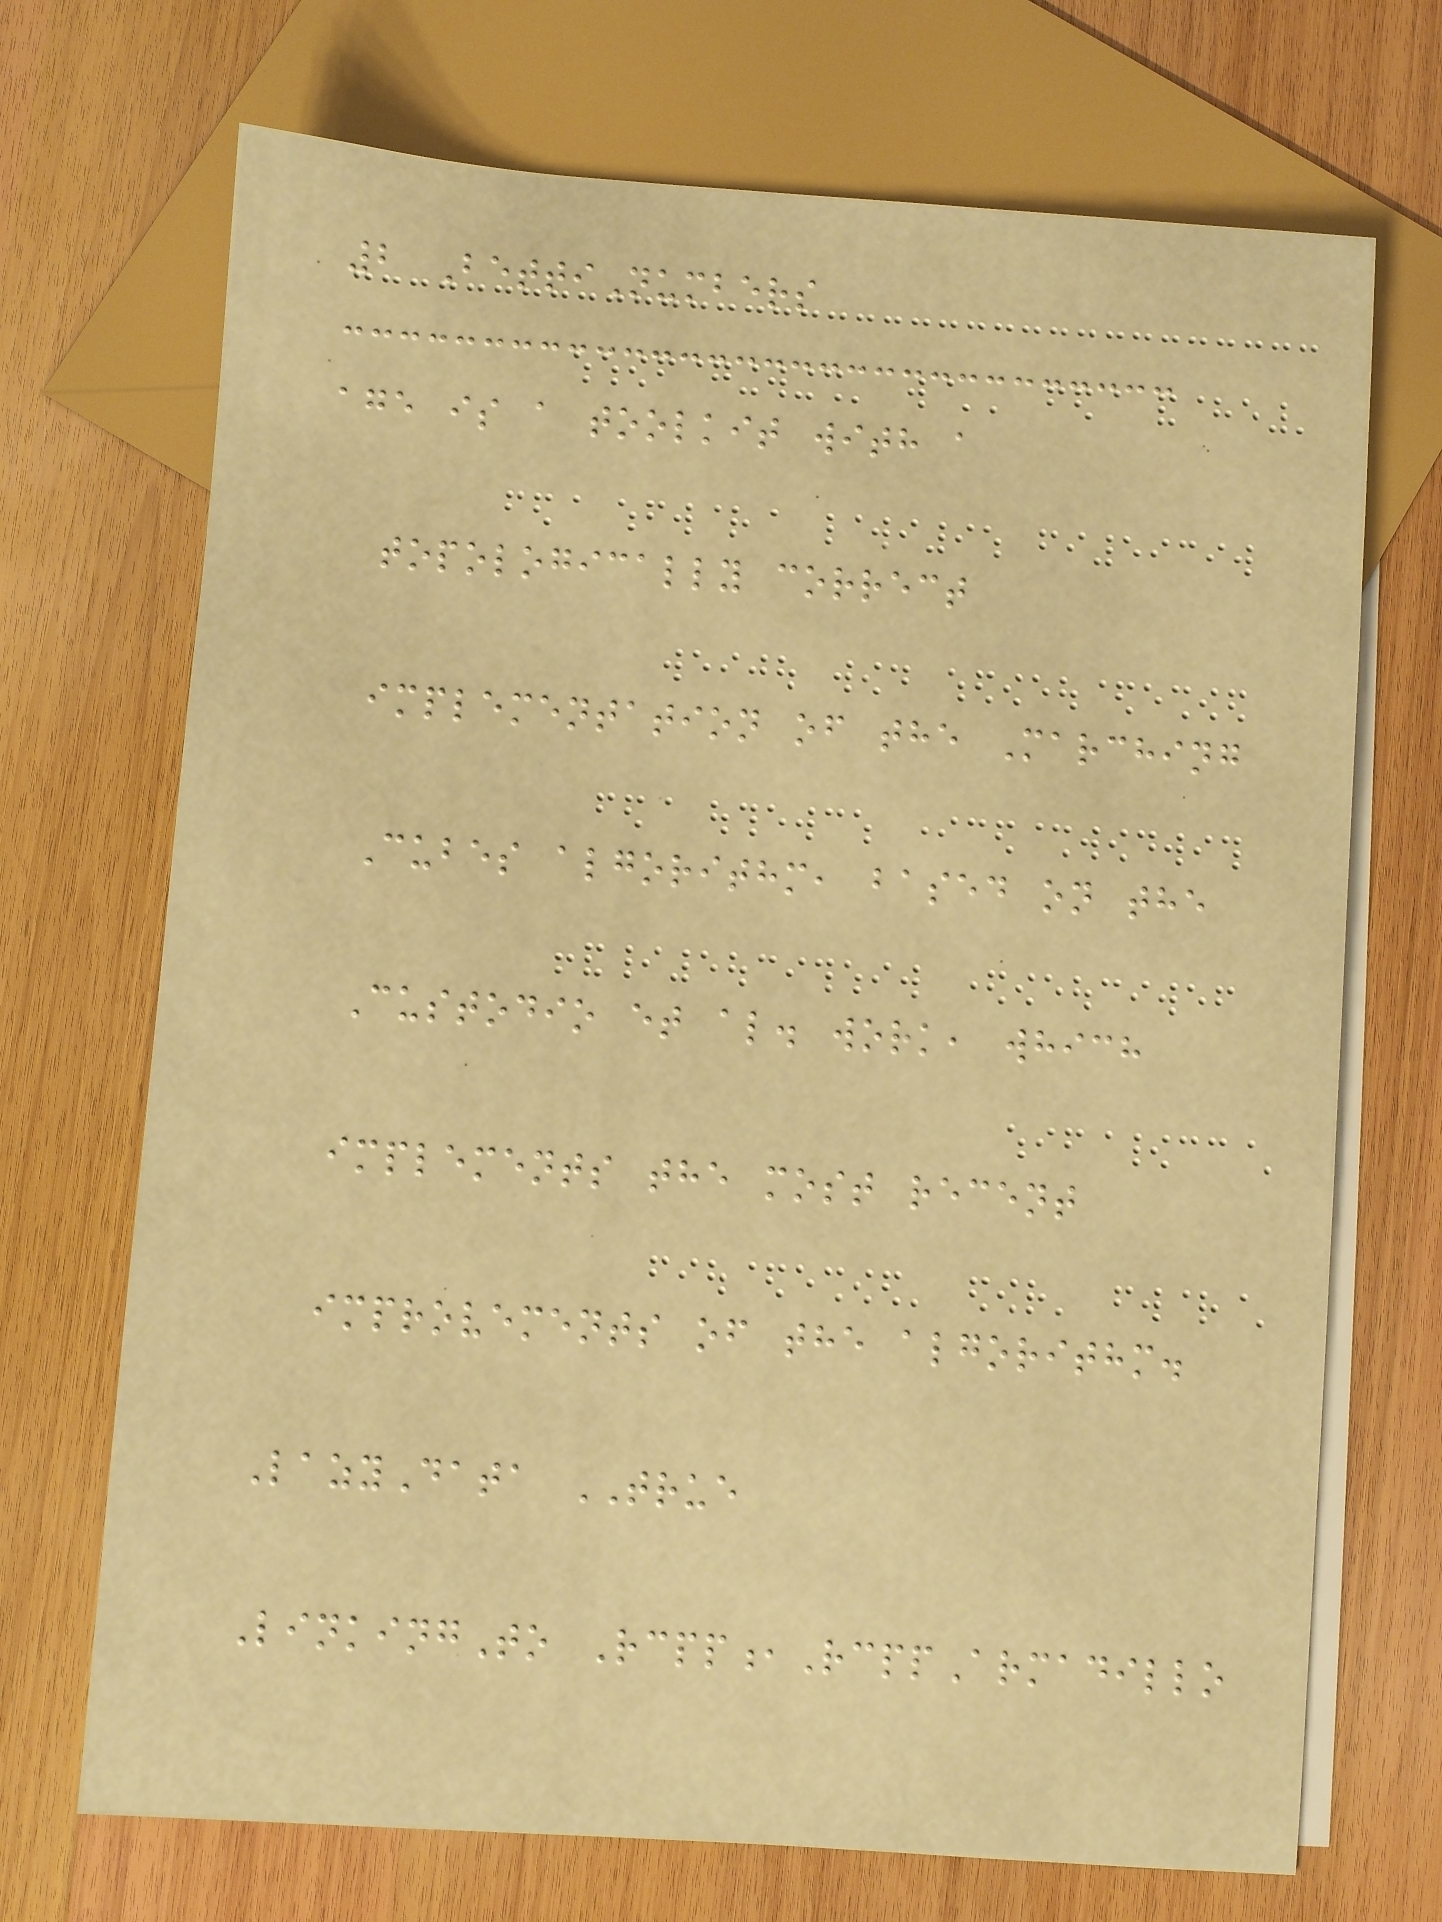2 BettiNumbers
age is a toolkit with a
topologically correct
implementation of the Marching
Cubes algorithm, based on the
Custodio et al. work, which
implements the most recent
improvements of the algorithm.
LazyData TRUE
LinkingTo Rcpp,RcppArmadillo
